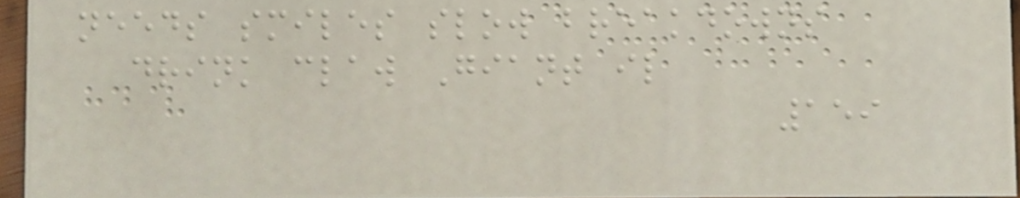needs smiles slow breakdowns
drink claw Giant il
159
